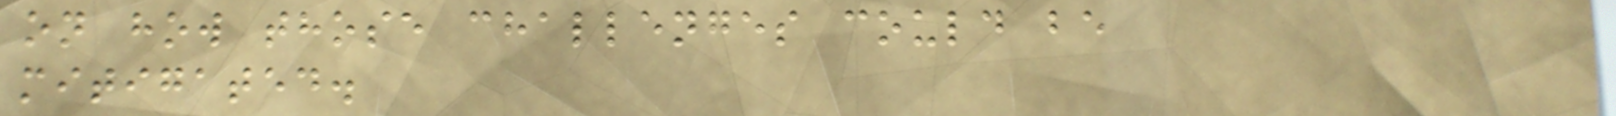on how those challenges could be
mitigated.
